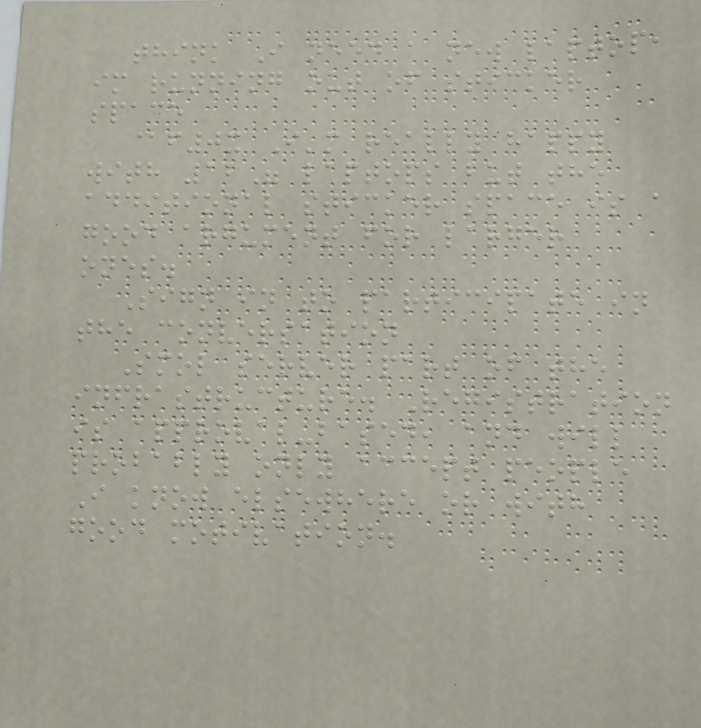think I need a new laptop,
im running out of sticker
space
@f0x I'm really happy
with 12" laptops but the
additional sticker space is a
good argument for larger
ones.
Sign in to participate in
the conversation
Smol server part of the
infrastructure. Registration
is approval-based, and will
probably only accept people
I know elsewhere or with
good motivation.
